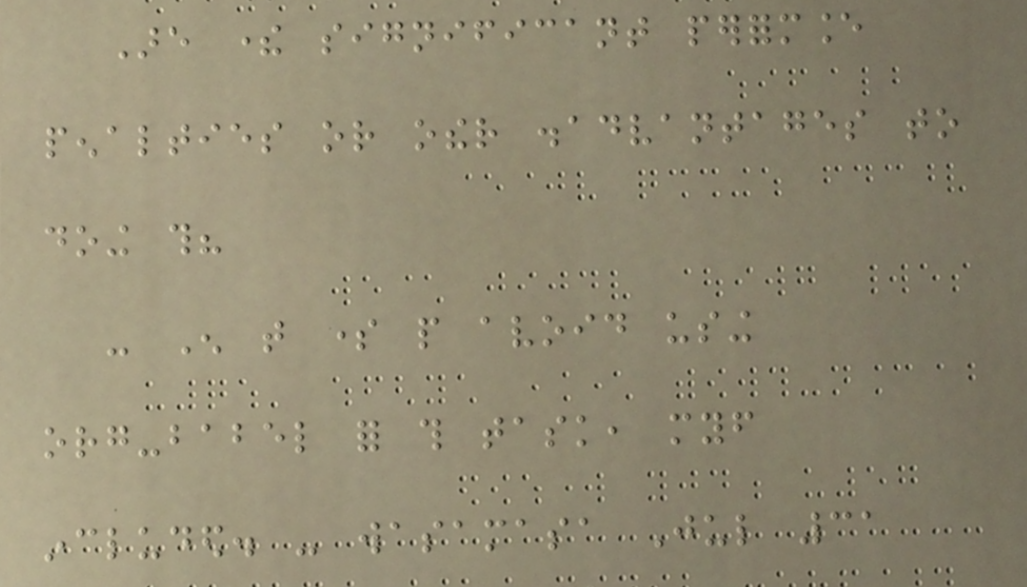Are there significant performance
penalties or other disadvantages to
doing this?
- Enough that some people avoid using
org-babel for this task, myself
included. - wasamasa Jul 31
